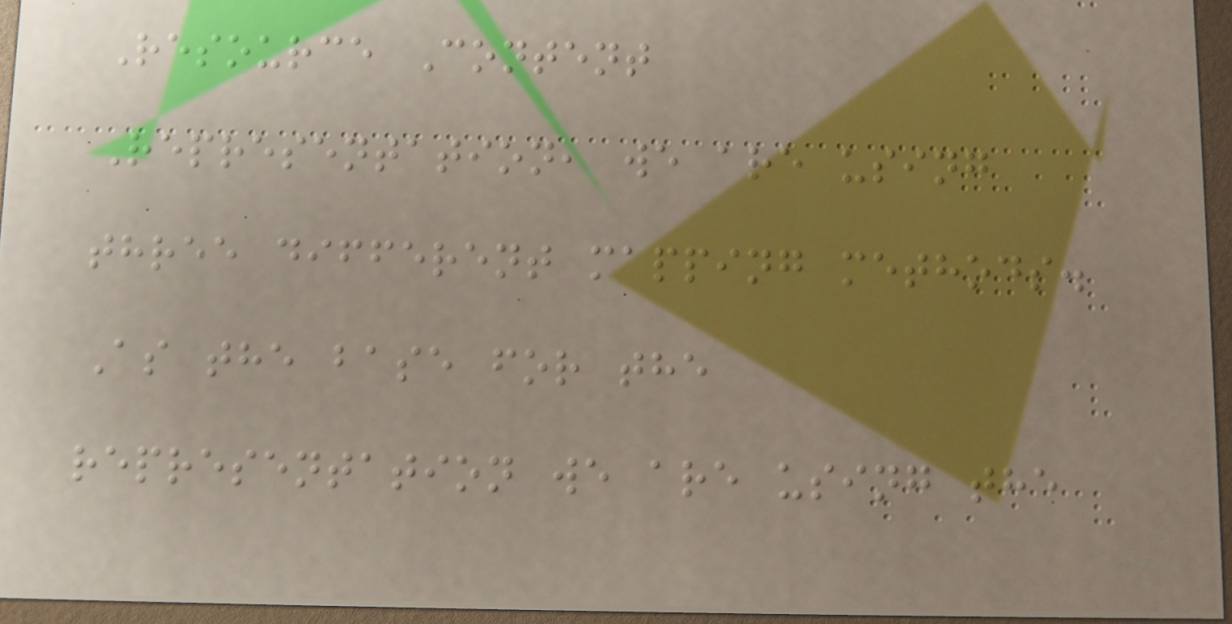Resource Content
Representation, we are using
three different mapping methods.
As the base for the
representation we are using the
